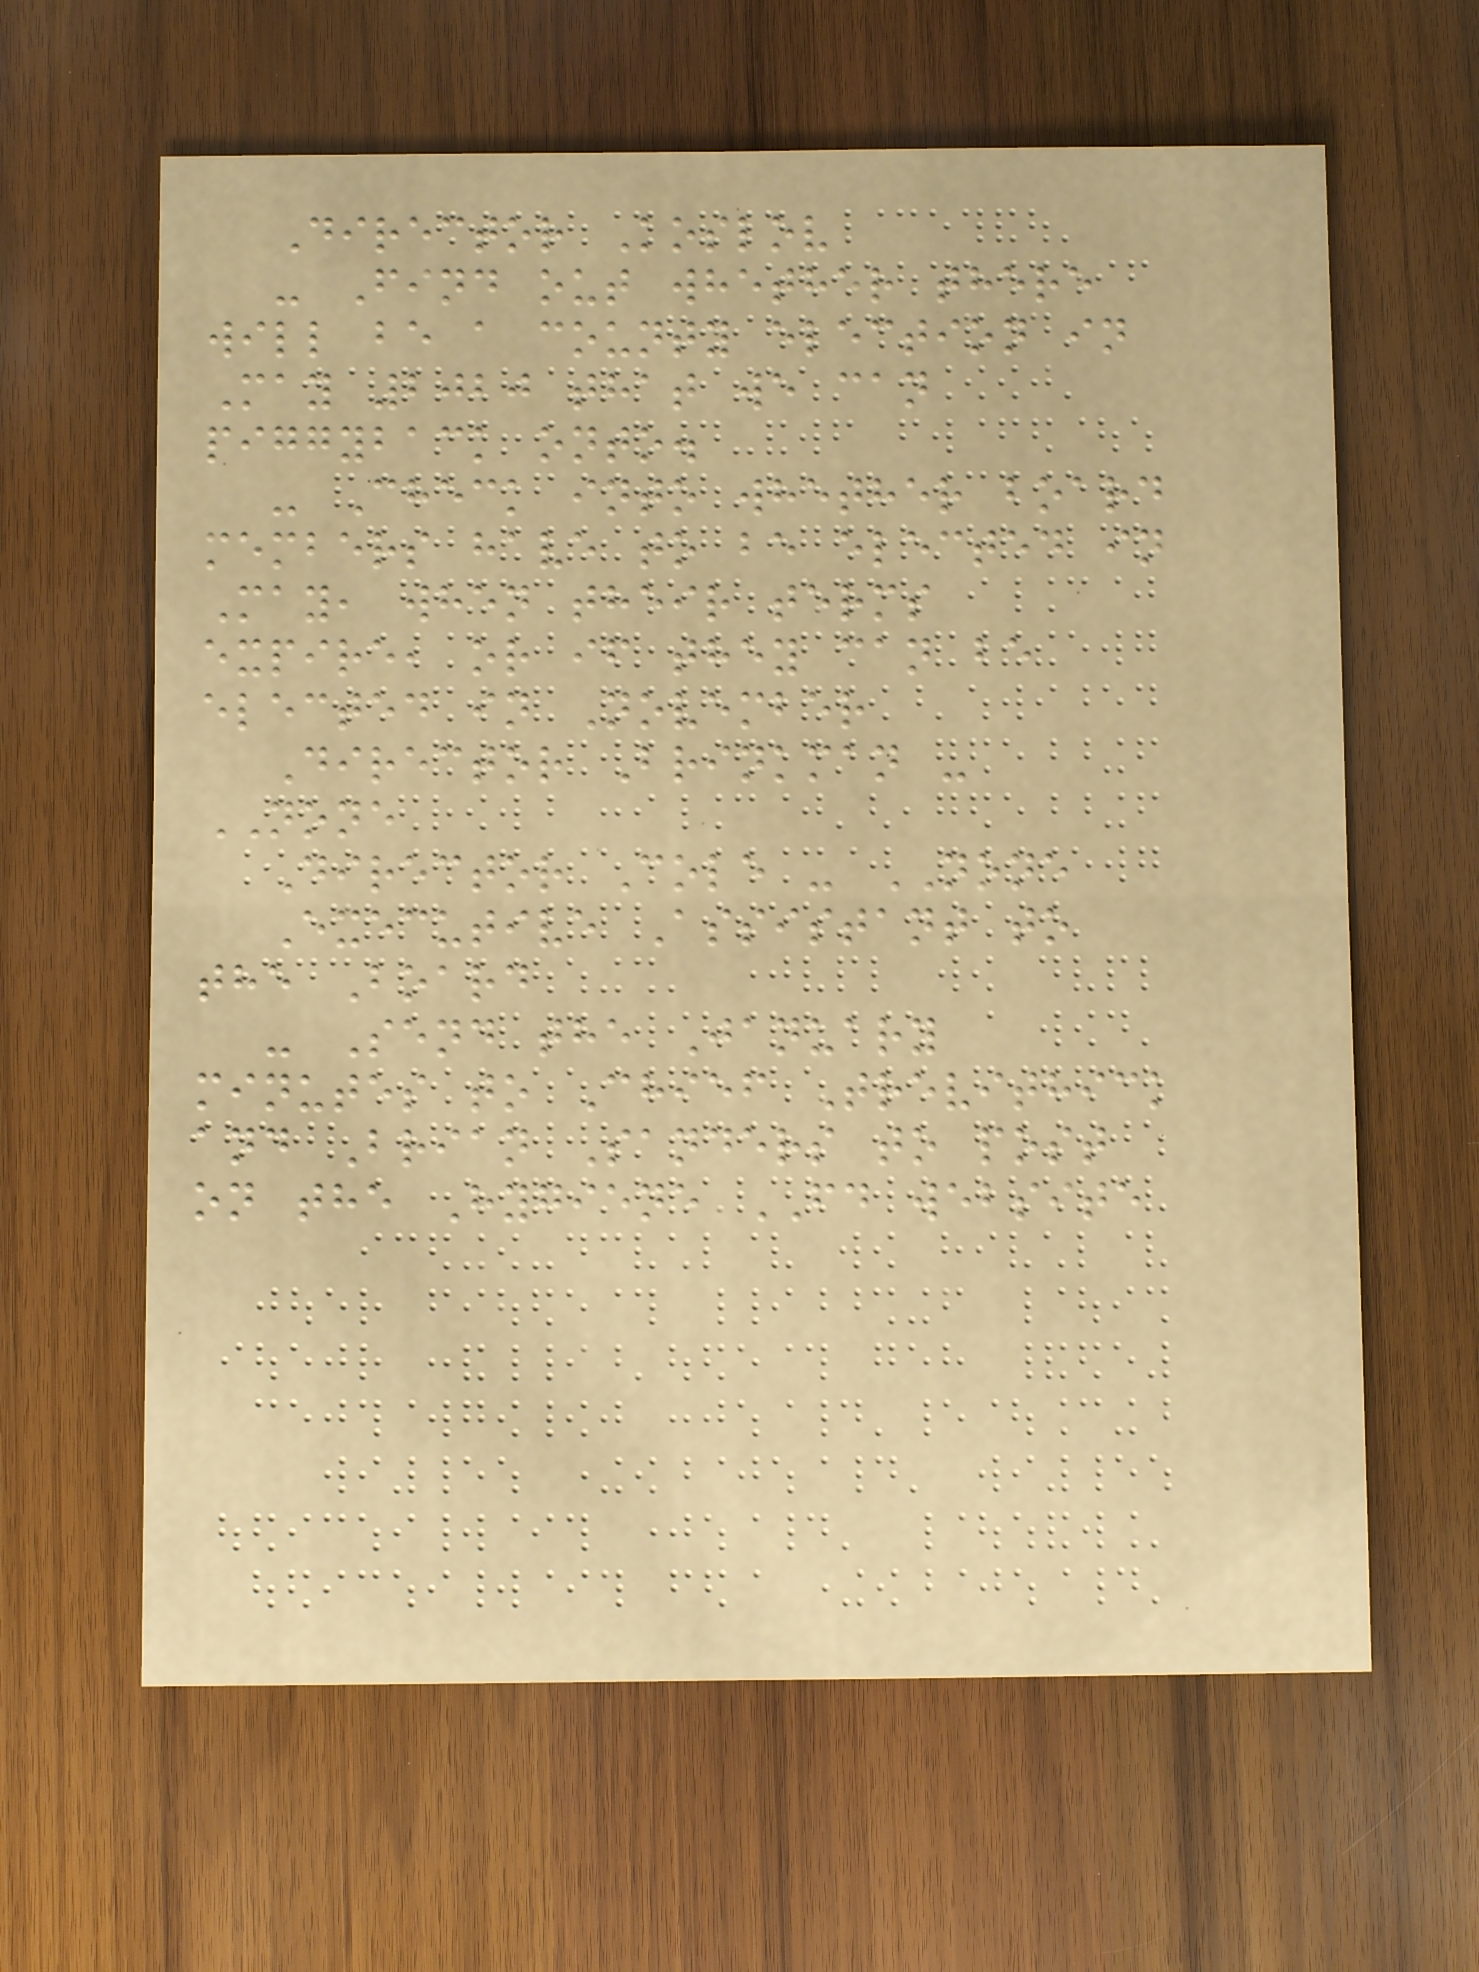Director Koslov
- Find out whether there
will be a county election in
May 2020 that we can
piggyback onto.
- Check into whether board
members have to be elected in
May, when their terms
expire, or if they can be
elected in November
Director Brinkman -
NONE
Director Cole - NONE
Executive Assistant to
the Board
- Send the January
minutes to Chief Trevithick
and Brian Sanders to post
on the Hygiene FD website
